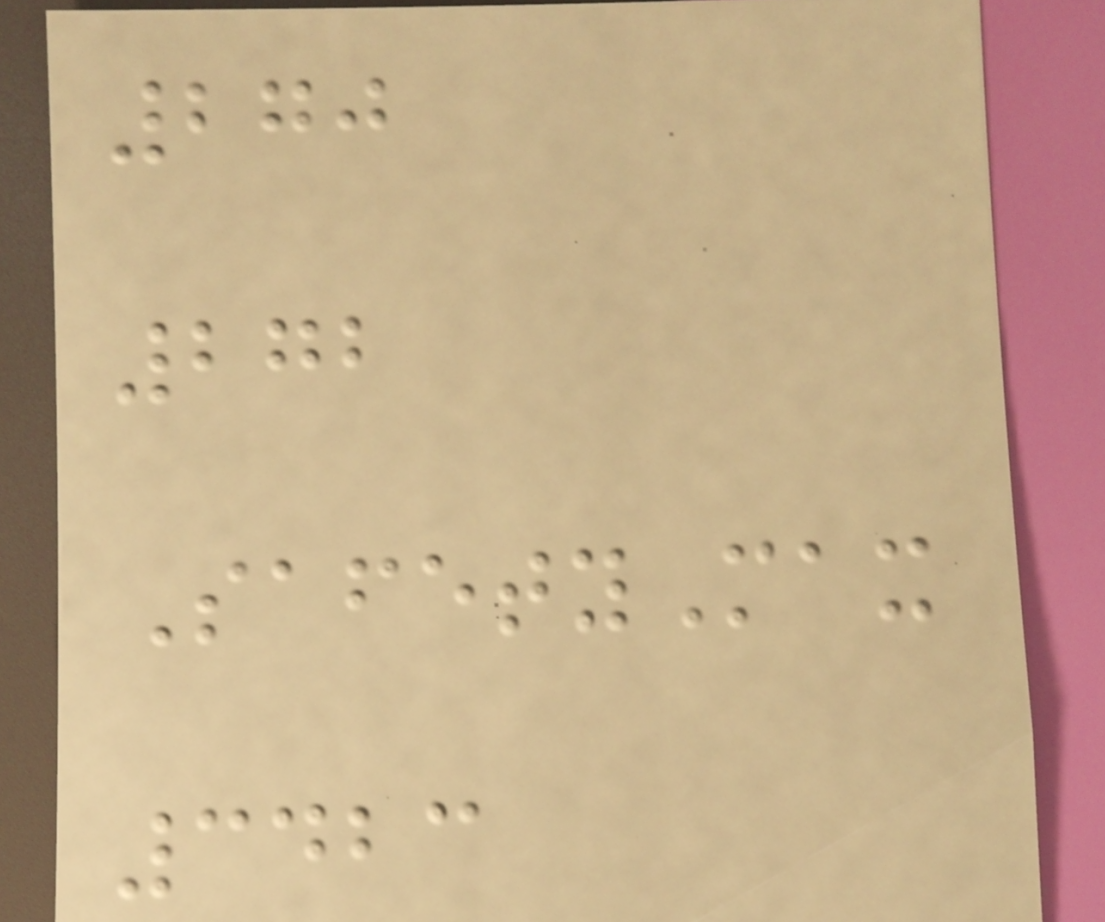270
272
SafetyMax
3423
